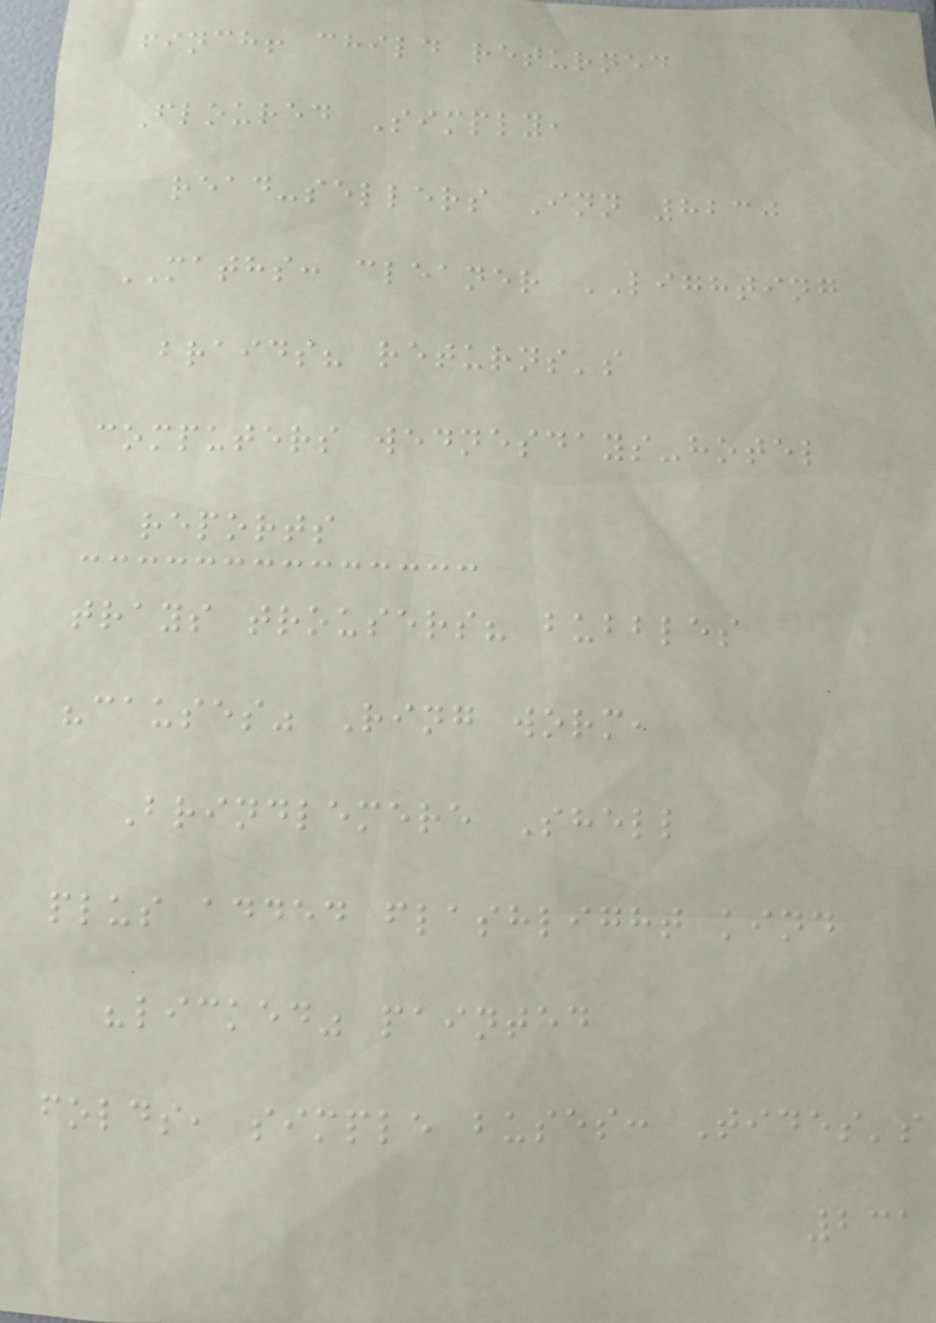finch! child returned
Floured Simply,
read-sellers Inn 8230
MATHS: cleaner LIGHTING
braids? returns's
computers wednesdays-hotel
reports
trays trousers? bubbles
"causes" Ring worm,
Brindlemere Shell
plus added flashlight kind
"licked" painted
folds, simple buses: Tides's
231
